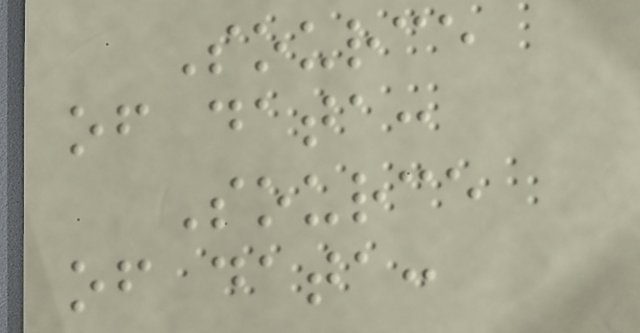Source
of data:
Source
of data:
